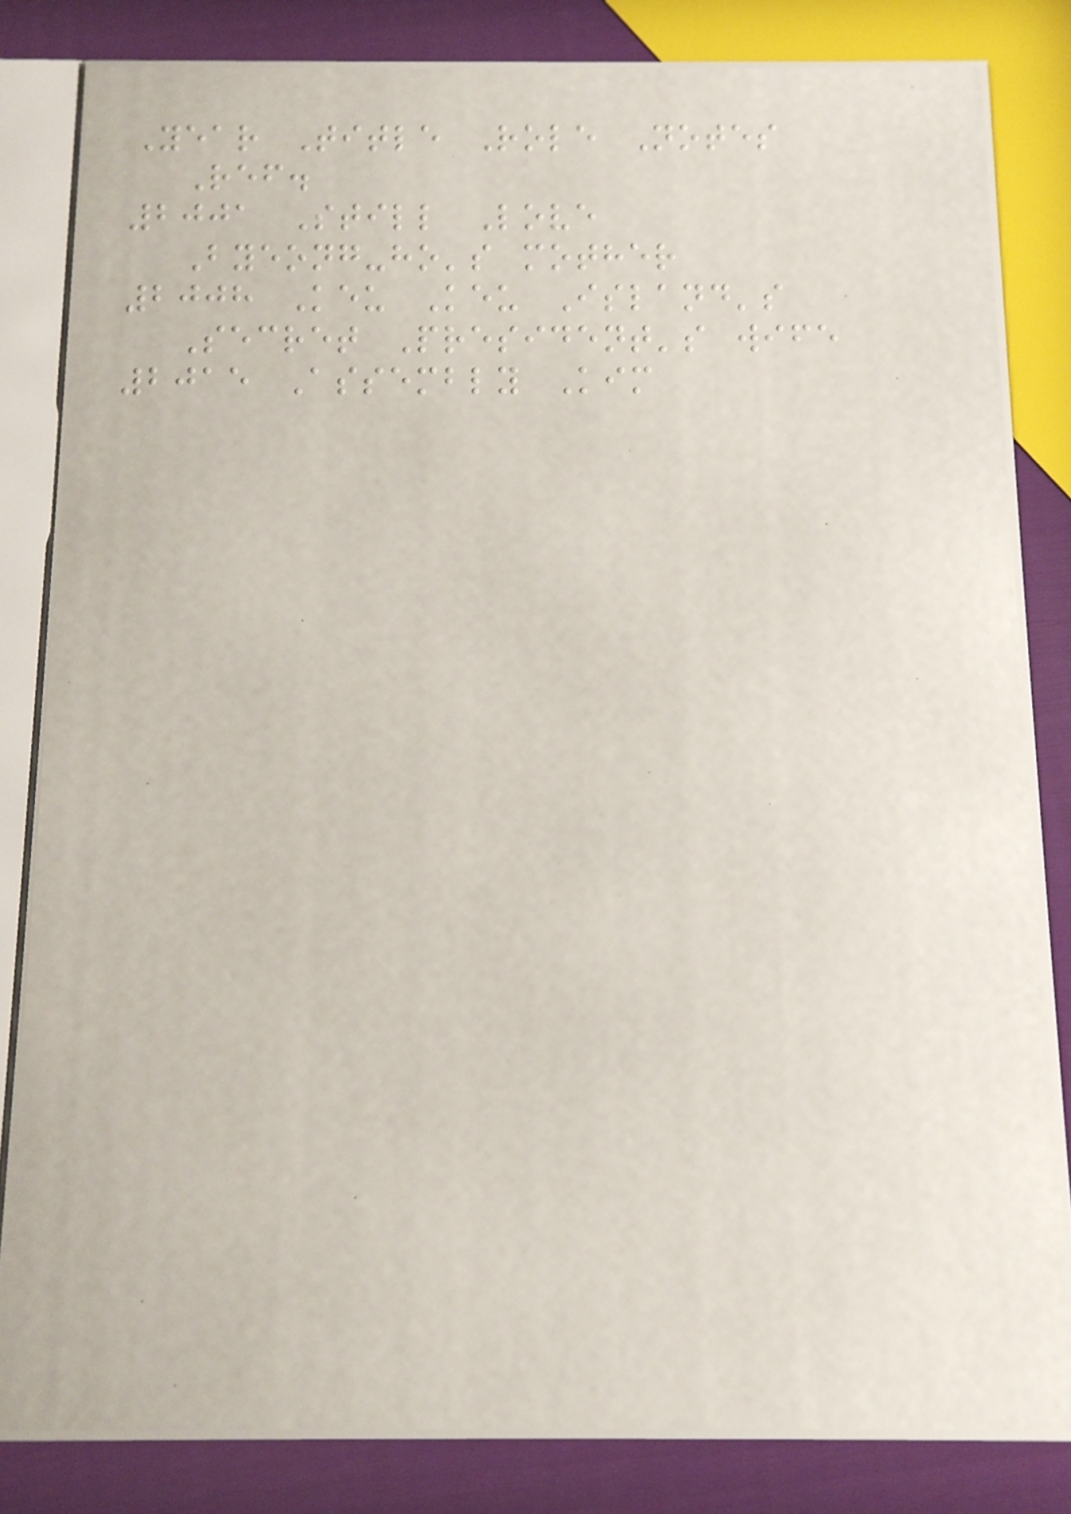Year Title Role Notes
Ref.
2001 Still Love
Byeong-ho's mother
2008 Keu Keu Island's
Secret President's wife
2015 Assembly Kim
